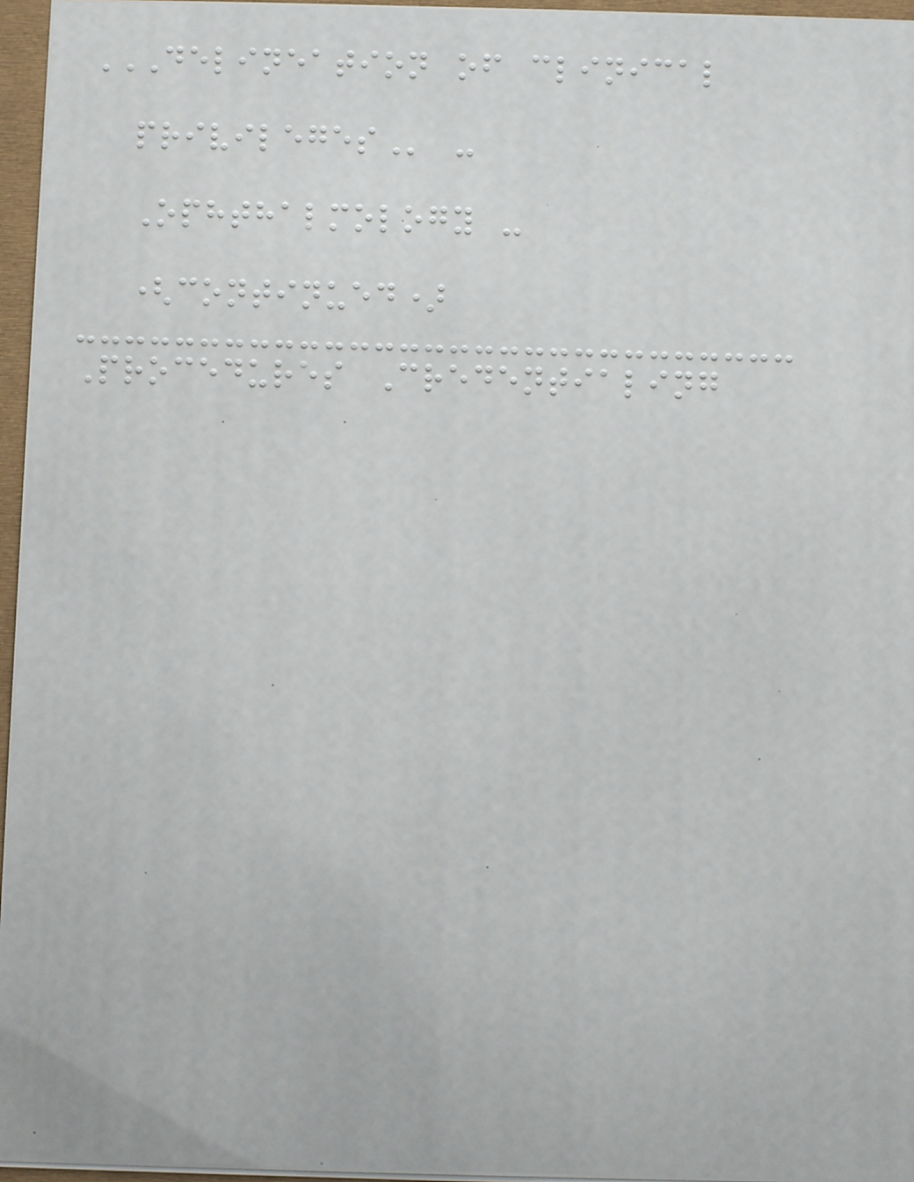DELINEATION OF CLINICAL
PRIVILEGES -
Ophthalmology -
(continued)
Procedures Credentialing
